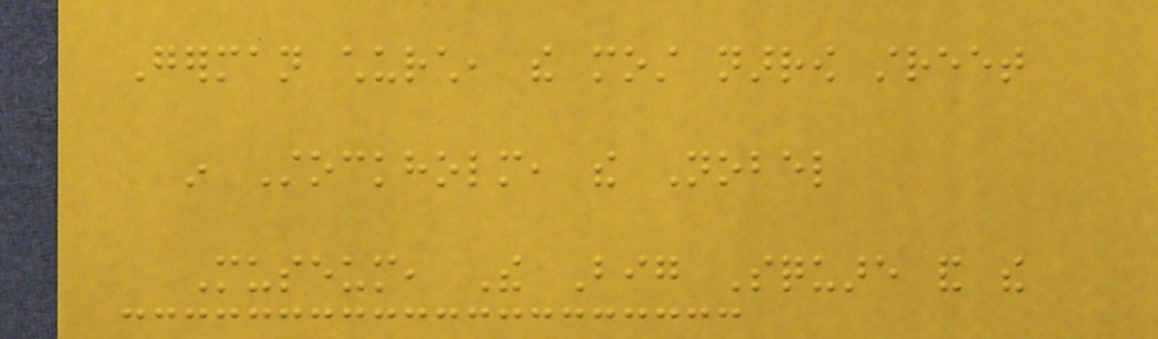German church, the most narrow street
in Stockholm, the Nobel
Museum, The Big Square and the
